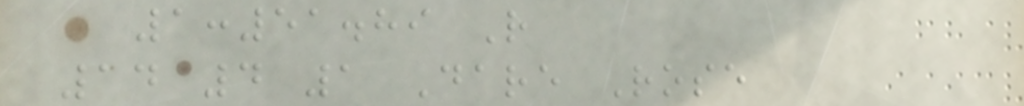1:51.89 R
14 4 1 Dare Rose
